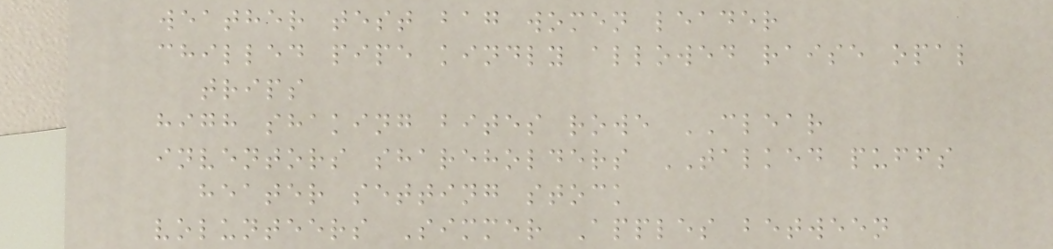weather test bag women leader
chilled pipe kindly allowed raise opal
trips
high shaking bites rowe CLEAR
inventors shareholders TALKED puffs
heater setting stock
volunteers Simmer Apples between
